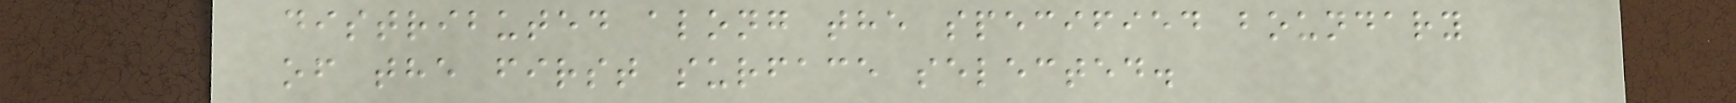distributed along the specified boundary
of the first surface selected.
